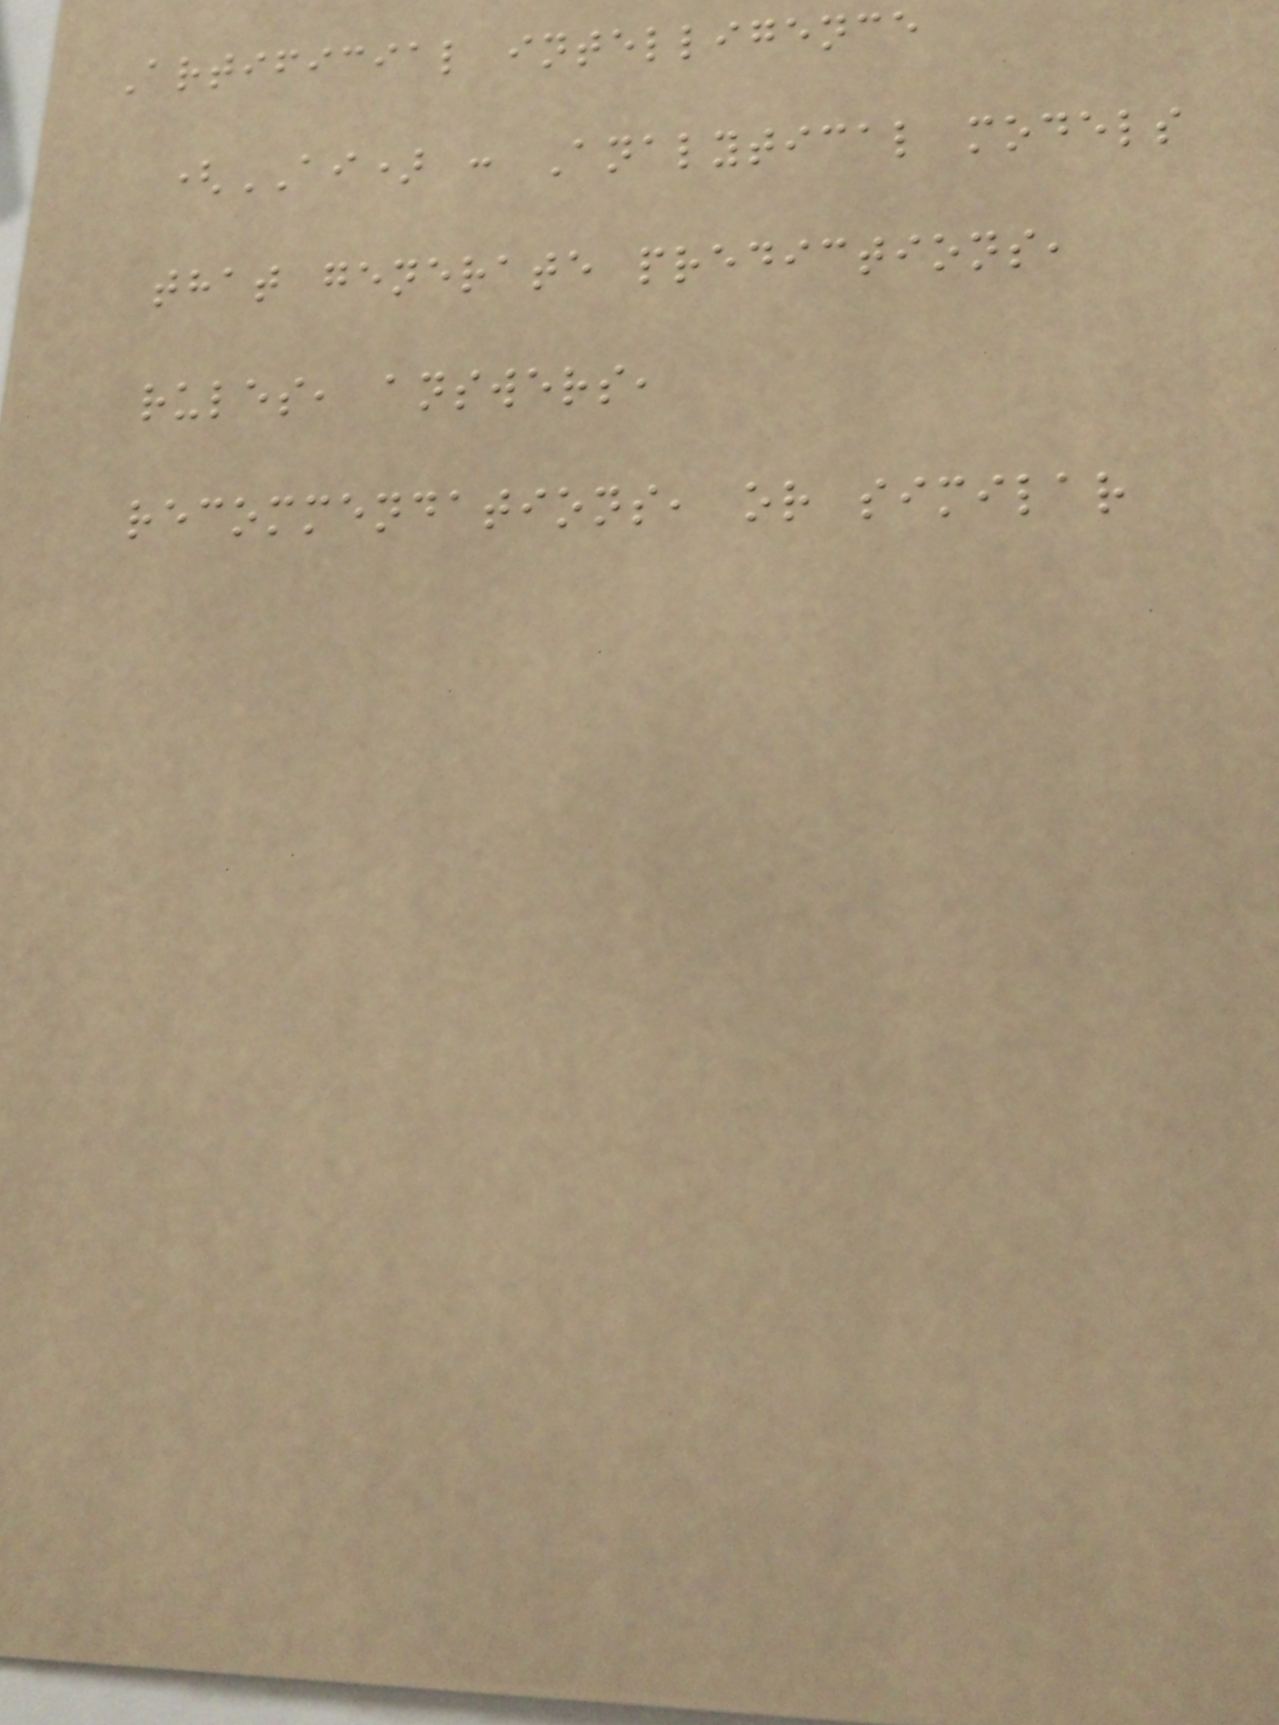Artificial intelligence
(AI) : Analytical models
that generate predictions,
rules, answers,
recommendations, or similar
